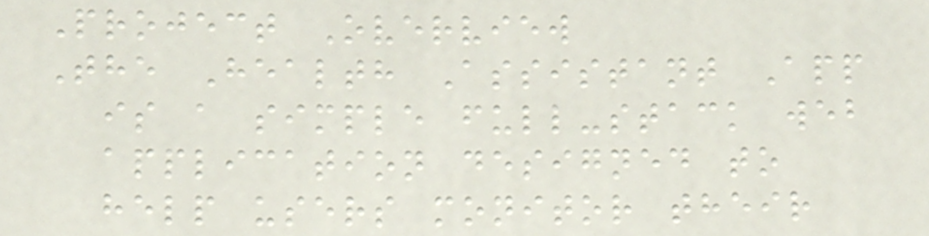Project Overview
The Health Assistant App
is a simple full-stack web
application designed to
help users monitor their
